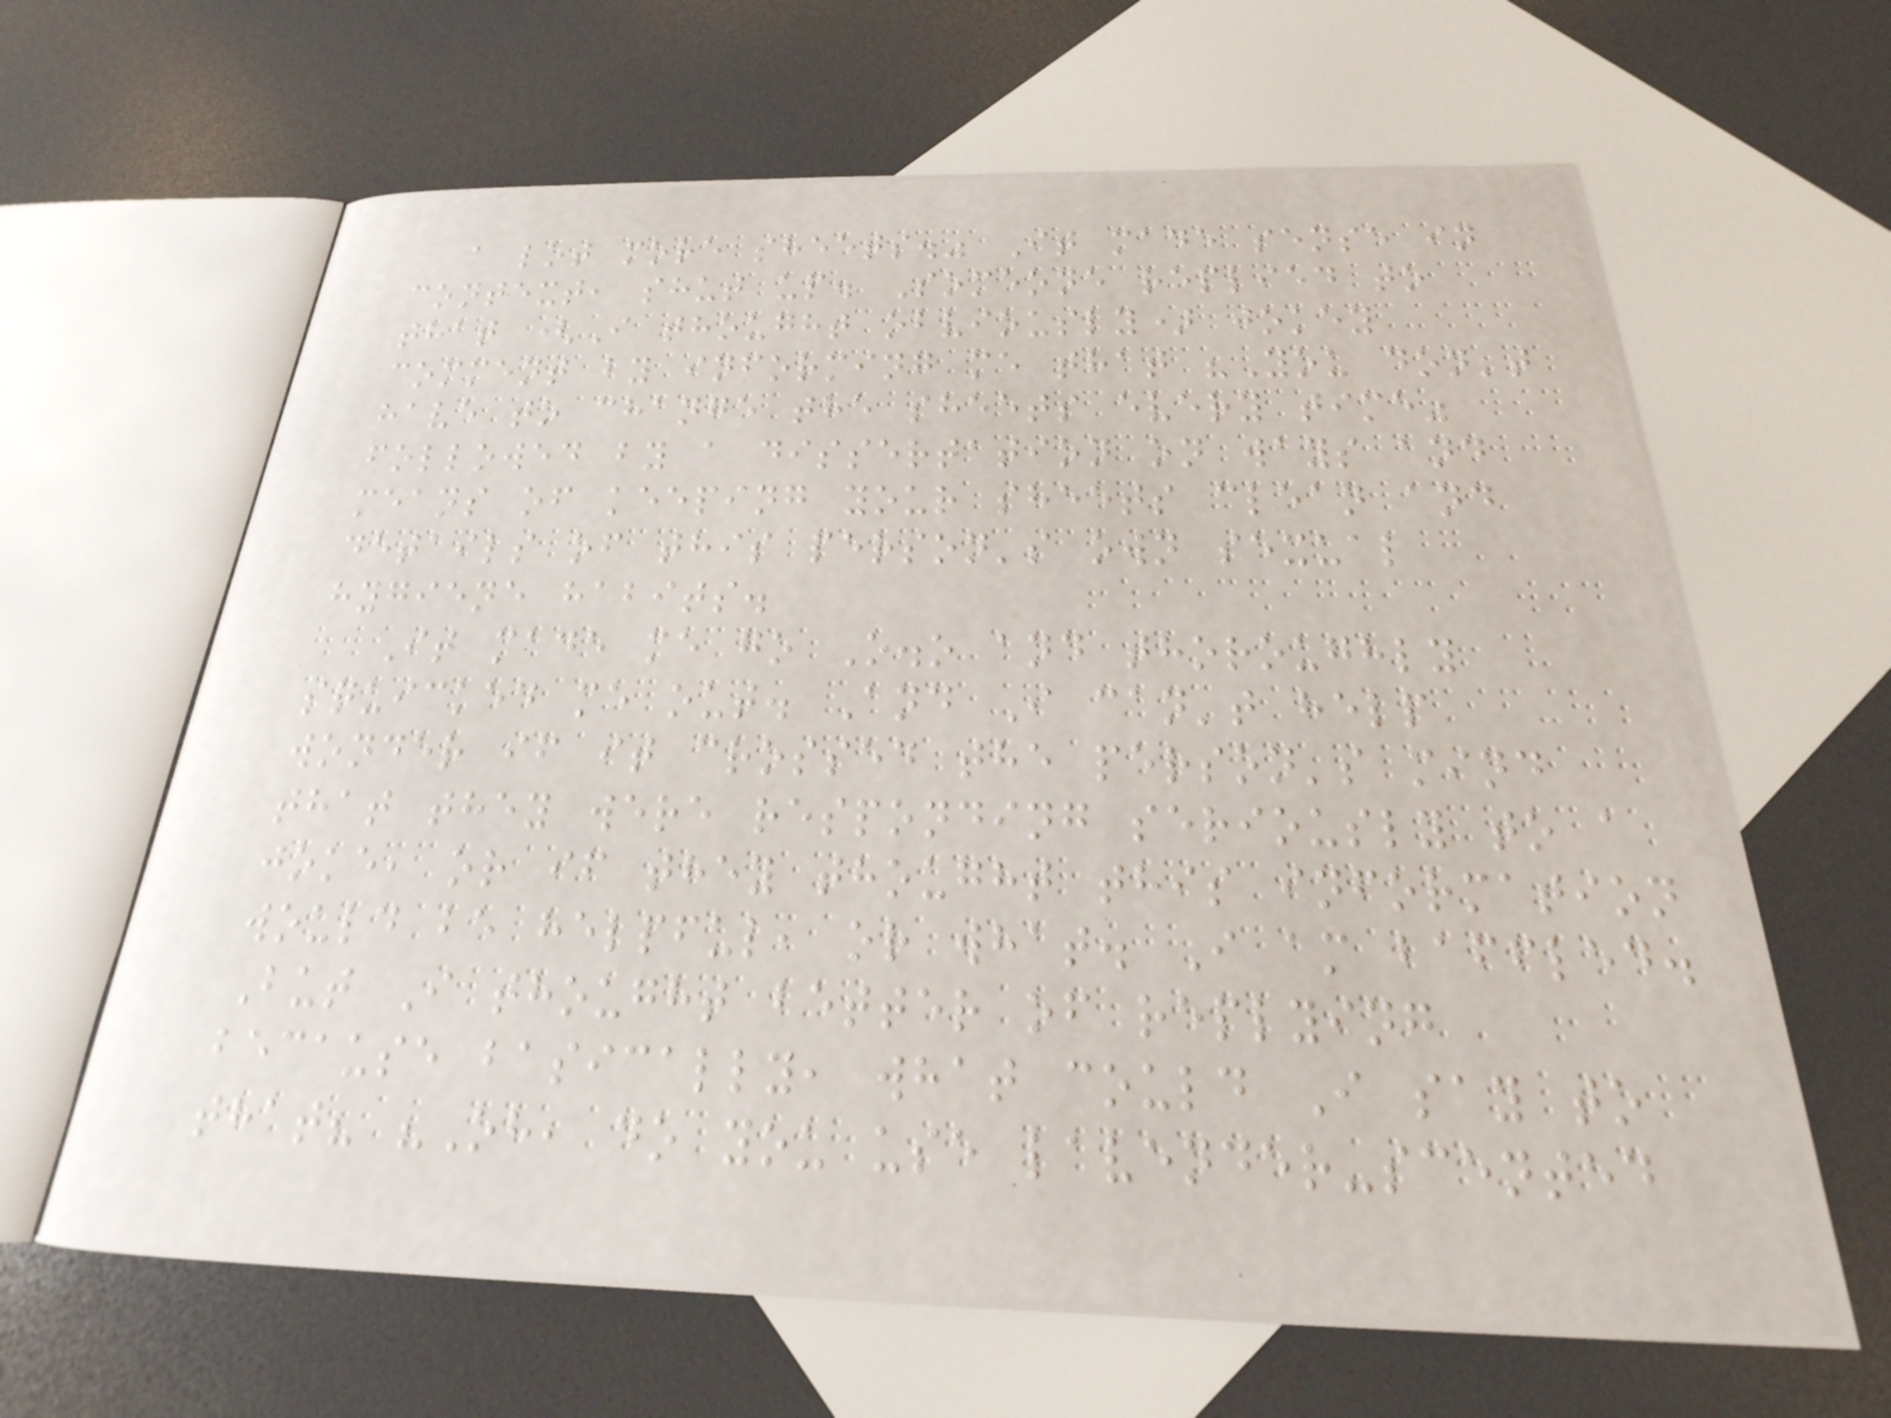a lot more sheets." It made sense in
context, shut up. Someone replied to
that (I thought obviously) jokey
comment by informing me that "You don't
have to change the sheets every time"
followed by a dissertation on ways and
means of keeping your sheets clean and
details of this person's own sexual
hygiene habits.
It made me go O.o and thoroughly
squicked me out. And I can't help
wonder if it crossed the person's mind
that they were responding seriously to a
joke, or if they thought this information
would be helpful, or what. I am baffled.
But I thought better of replying
because basically, what could I say to
that? "Oh, do you use lavender-scented
